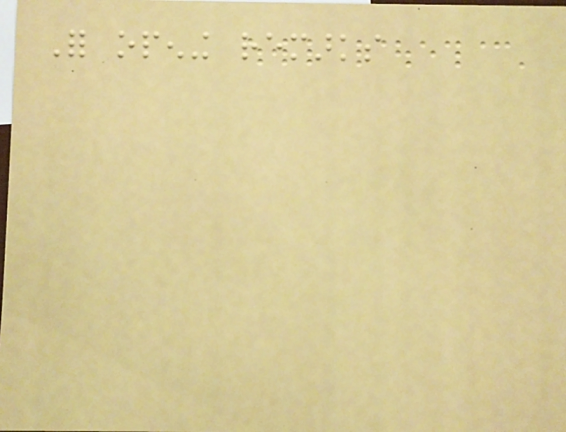For opening remarks
